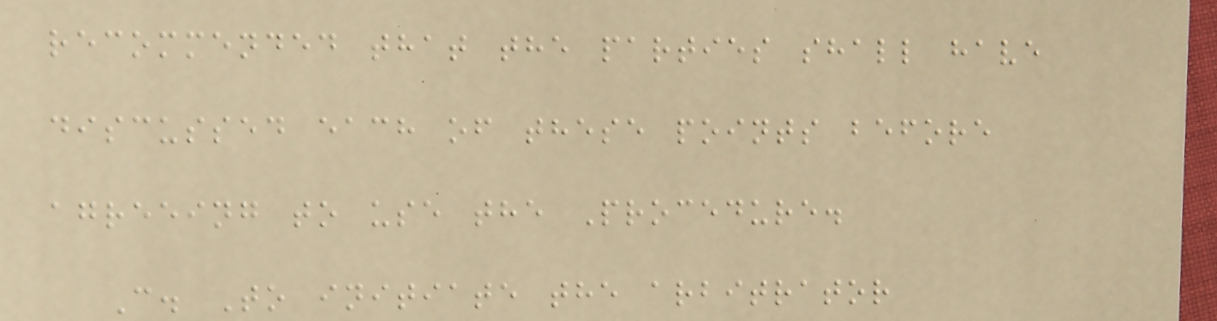recommended that the parties shall have
discussed each of these points before
agreeing to use the Procedure.
C. To initiate the arbitrator
